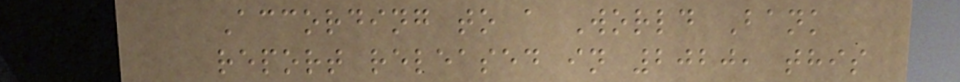According to a World Bank
report released in 2020, this
